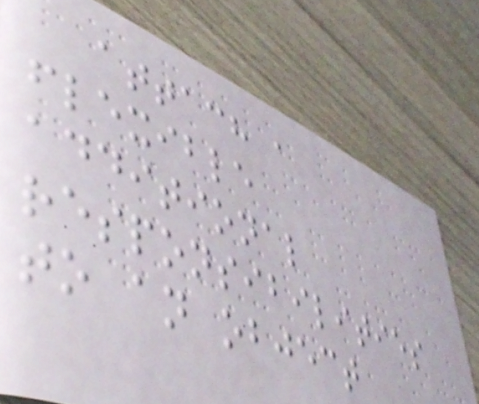attach a
flexible
additional
responsibilities
to an object
